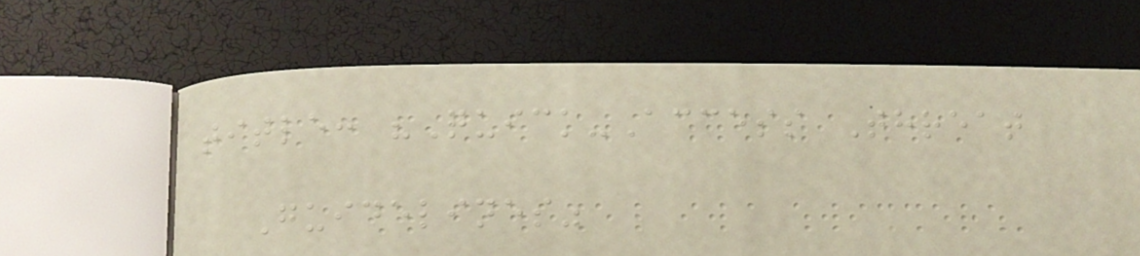title: "Quick-Access Threat
Guidelines"
